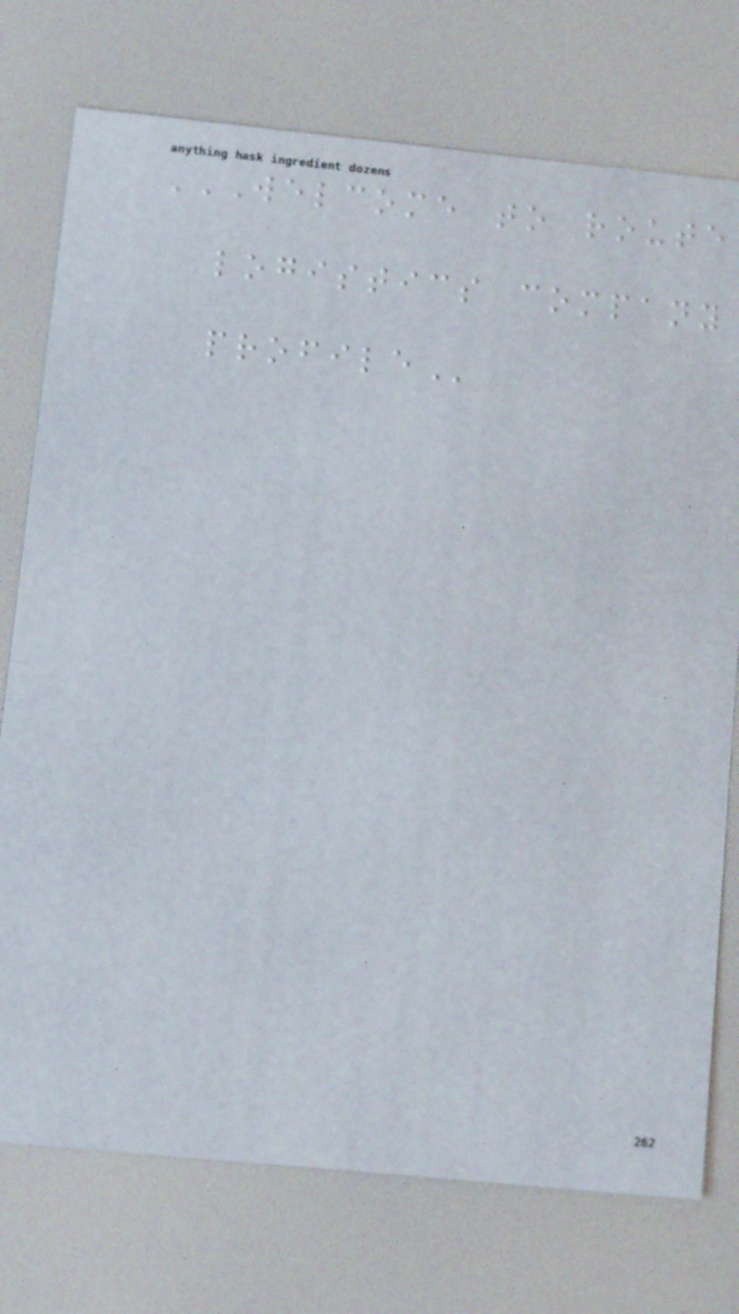WELCOME TO ROUTE
LOGISTICS COMPANY
PROFILE
